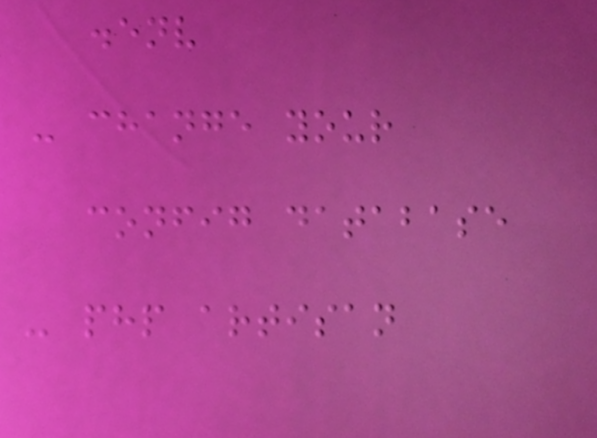.env
- change your
config database
- php artisan
